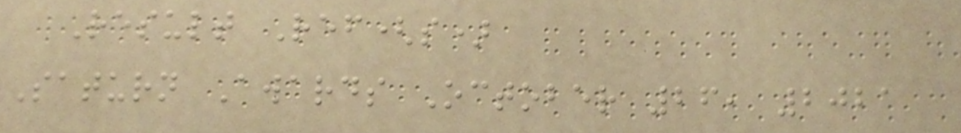Result Ref(s)
Saturn Awards October 26, 2021
